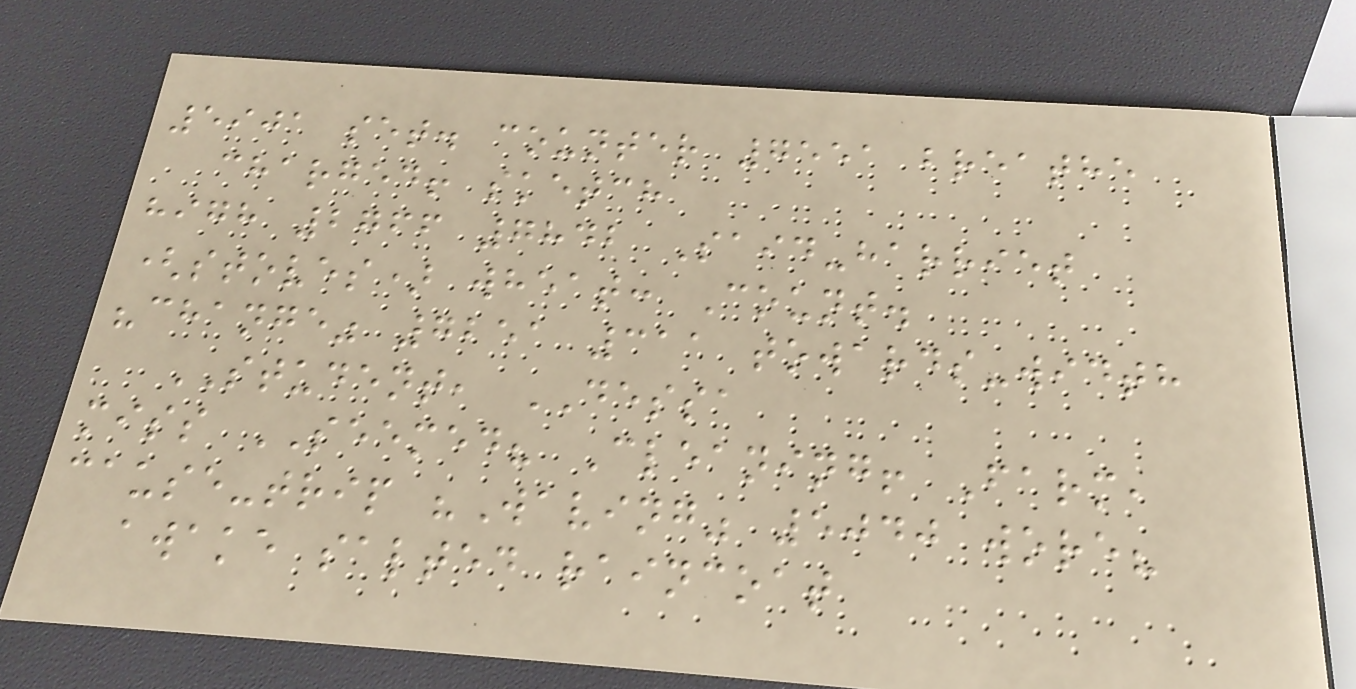5901 set. counter 7551 breathe
charged! sketch
high 2766 7842 Said-harriet
(stoves) wheat: Count.
"change" 7251 311 towards-width
STUDENT, DESSA
miss SEEMED? Cleaning! Farm,
cause-trip "Waving" 5040 wore?
awake salted raincoat
